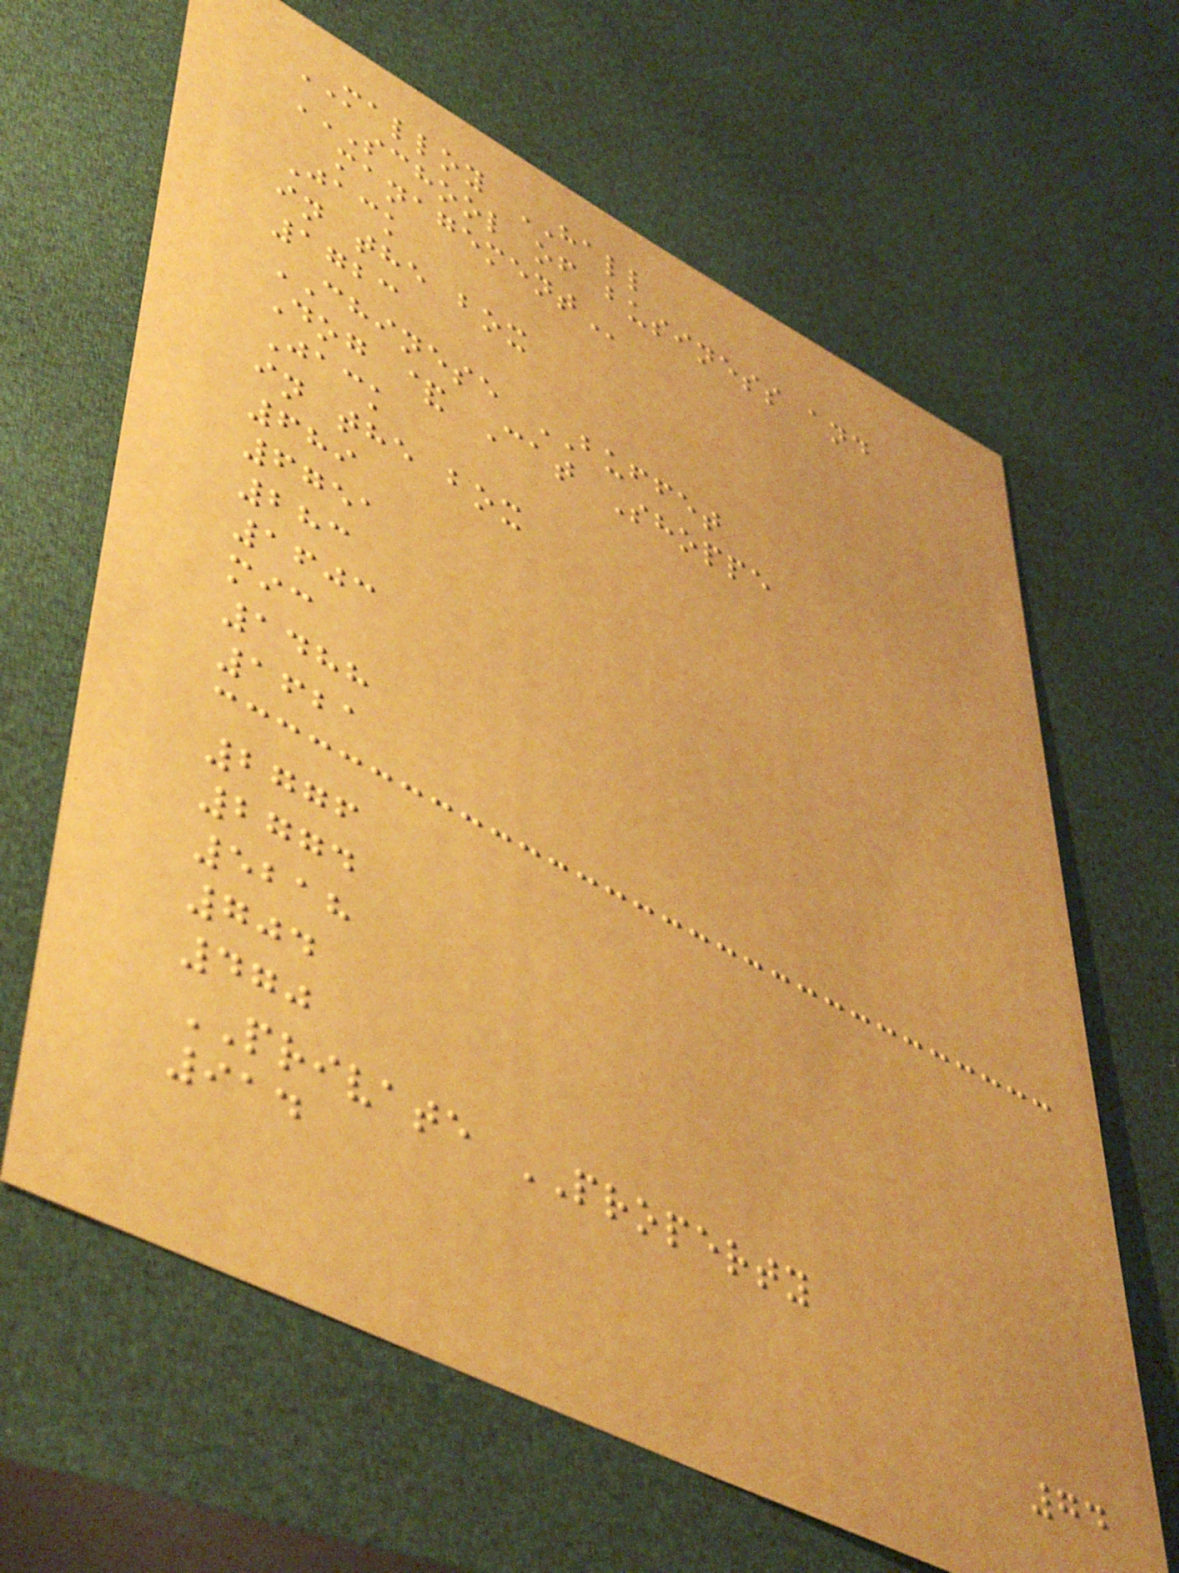MALLOY HALL
SCHOOL OF BUSINESS AND
MANAGEMENT
Jack
in the box
1723
CHINESE BUFFET
Dog & Cat Shoppe
Jack
in the box
689
6751
283
1603
mic
1488
1621
2776
2774
5218
704
470
PRIVATE PROPERTY
914
74
